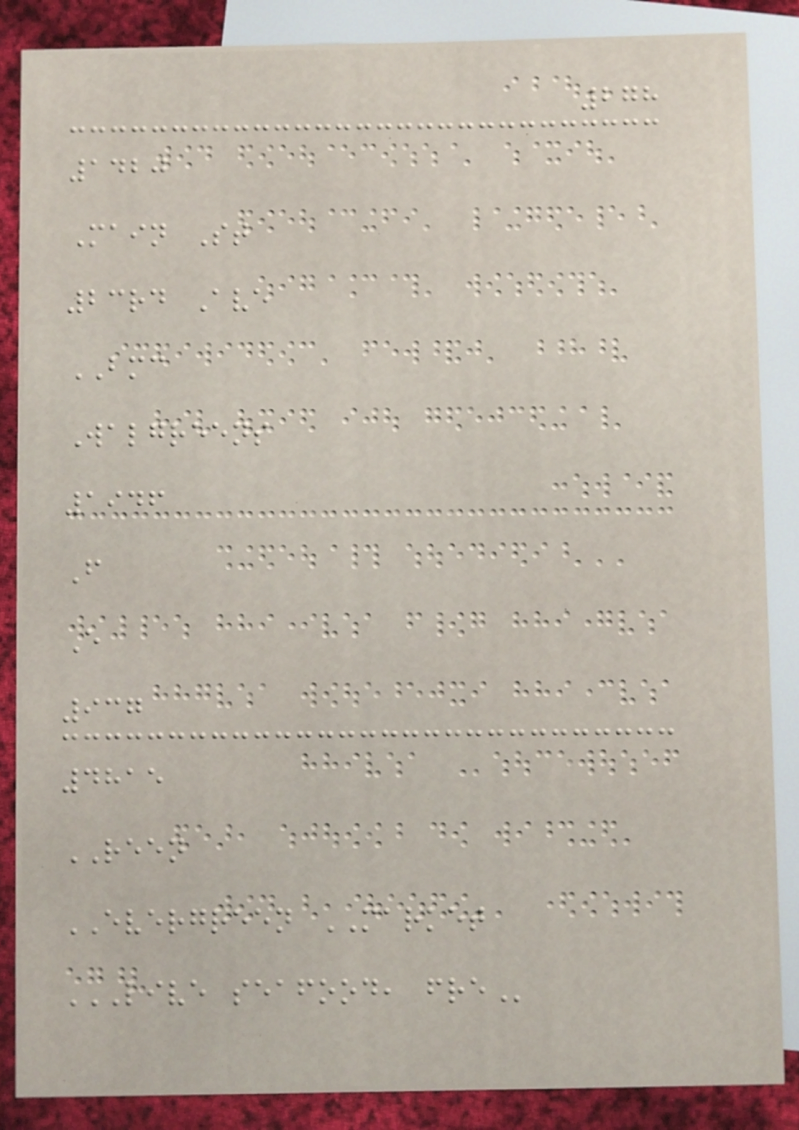278
1420
Main St
23rd Ave
BMC
Walgreens
1946
F
E
937
4815
REEN
EVERGREEN MARKET
LIVE SEAFOOD, FRE
